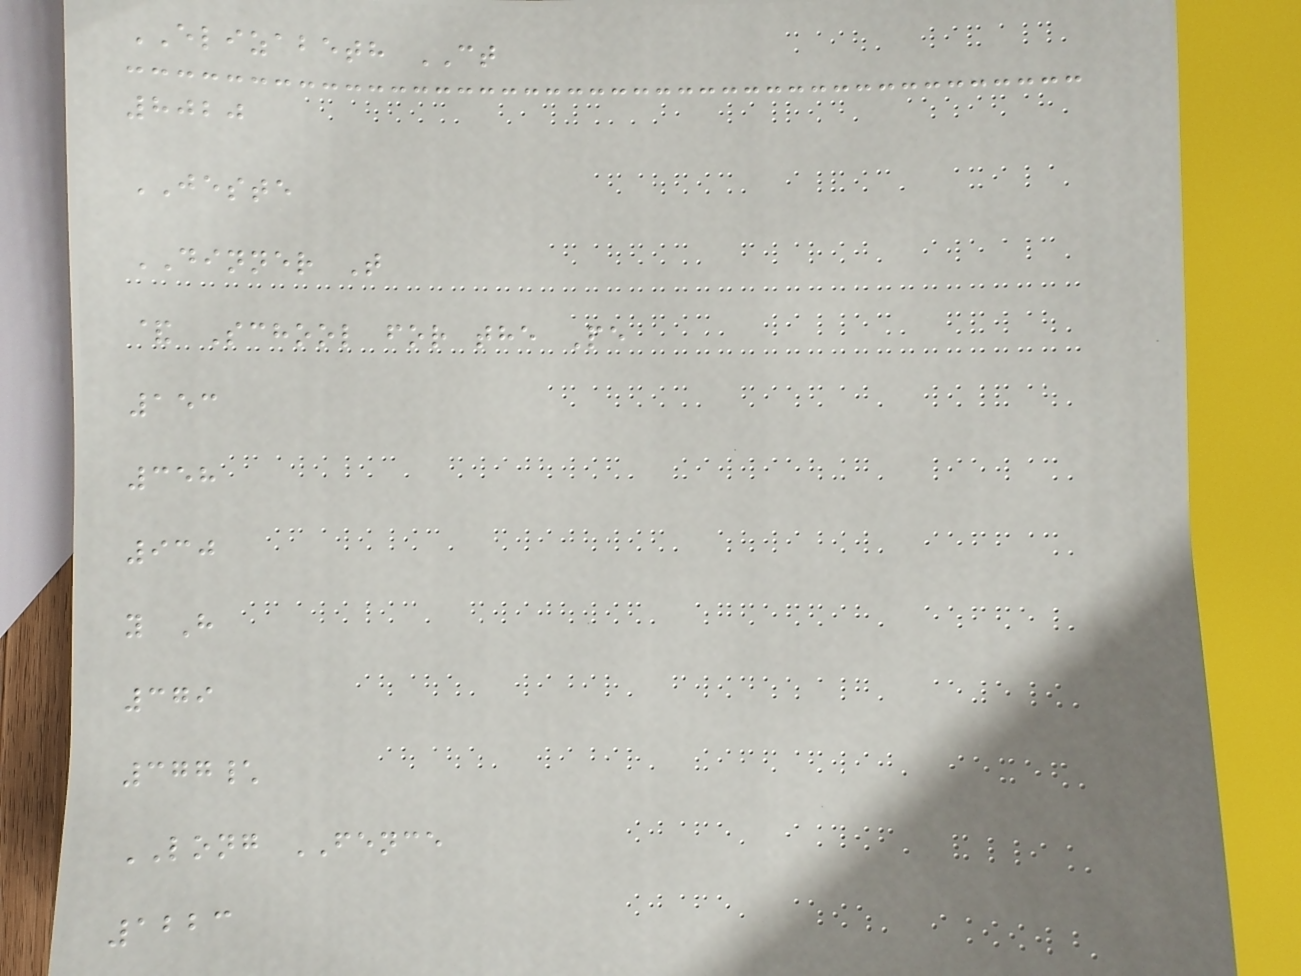ELIZABETH CT
8020
JESTE
DINNER T
& School for the Pe
153
358
930
y H
379
377\
LONG FENCE
1223
